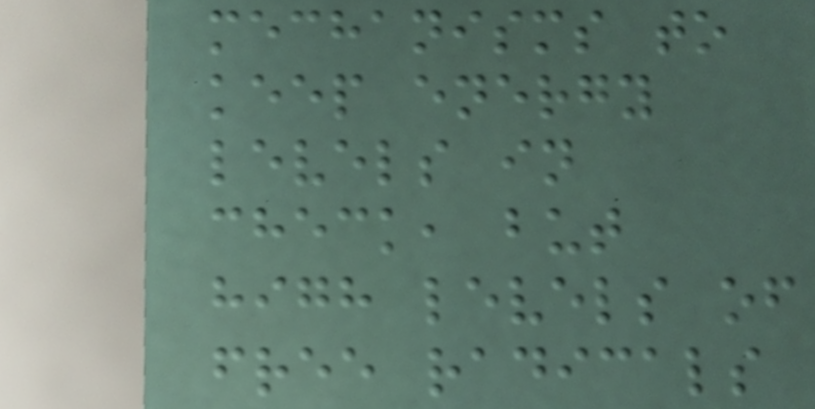mechanisms to
keep energy
levels in
check, but
high levels of
free radicals
